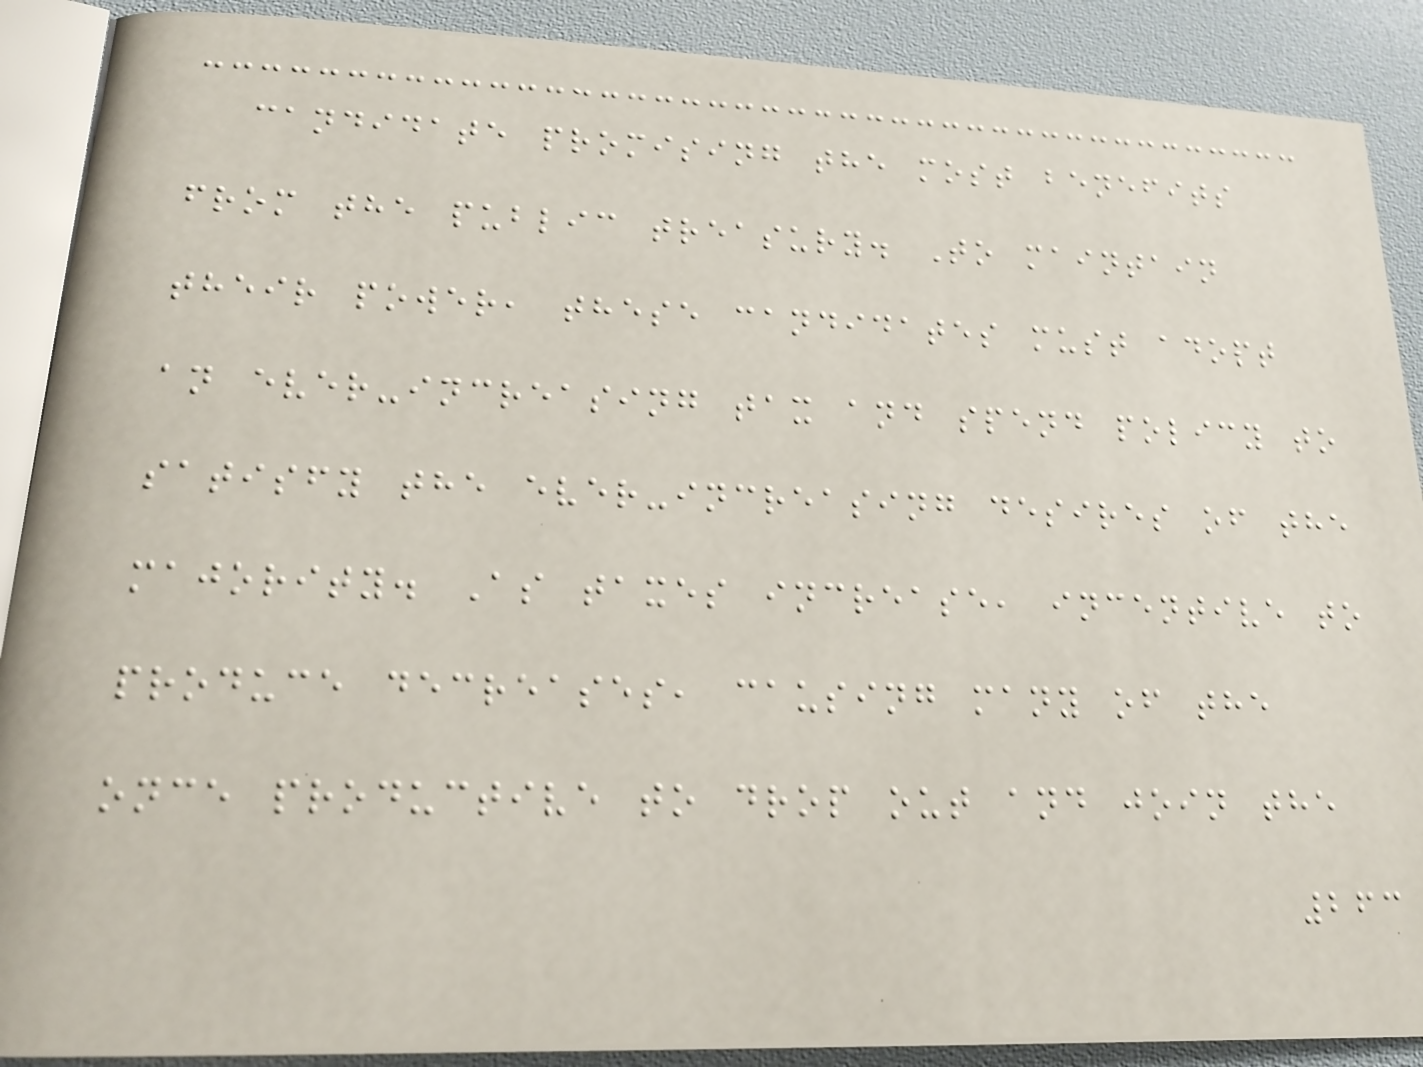candidate promising the most benefits
from the public treasury. To maintain
their power, these candidates must adopt
an ever-increasing tax and spend policy to
satisfy the ever-increasing desires of the
majority. As taxes increase, incentive to
produce decreases, causing many of the
once productive to drop out and join the
263
